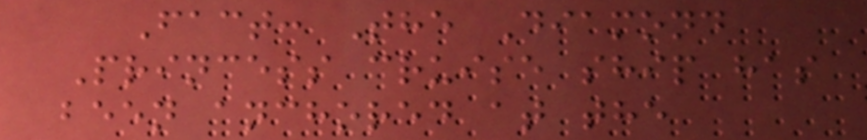Fact: The Diamond
Princess cruise ship has
been anchored at the
